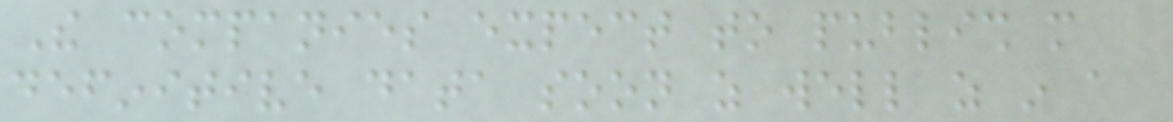The companies expect to publish more
definitive data soon as well as in a
